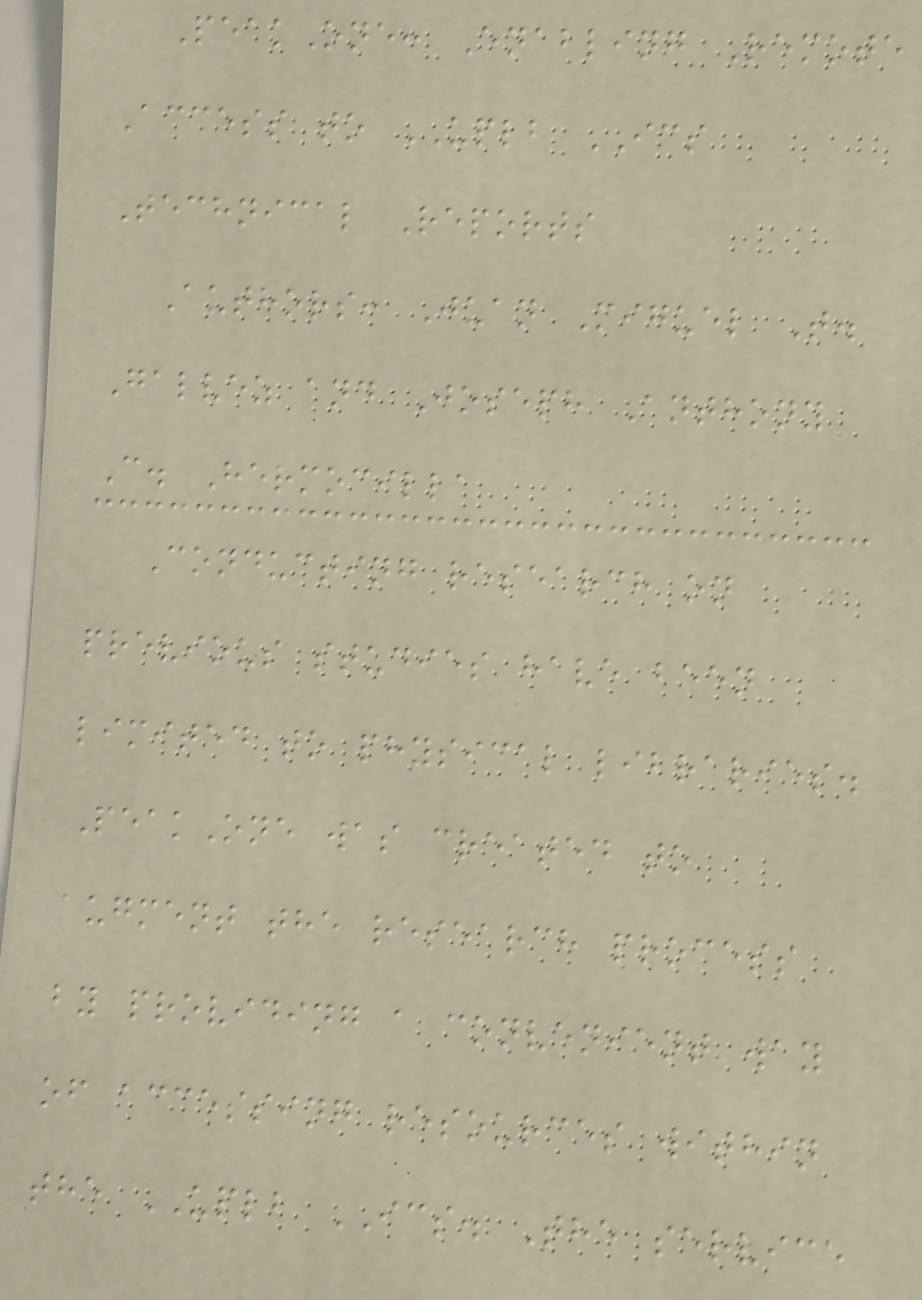PeakOne: Enabling Remote
Access to UPLB ICS
Technical Reports
Authors: Juan Miguel T.
Galvez and Joseph Anthony
C. Hermocilla
Conducting research on
previous studies have been
limited to physical libraries.
PeakOne was created to
augment the research process
by providing a convenient way
of accessing resources within
the UPLB ICS. The service
